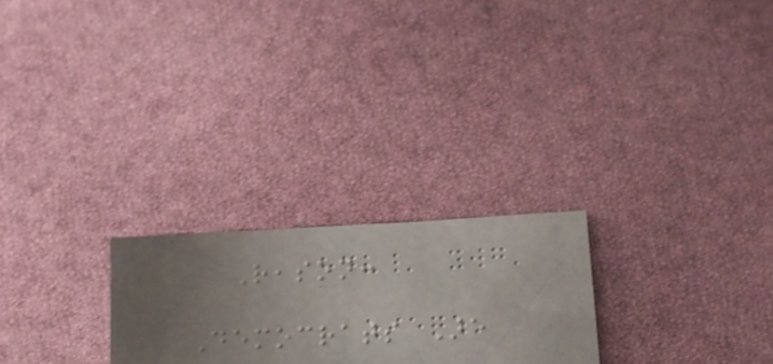Reason:
Democrats Are
